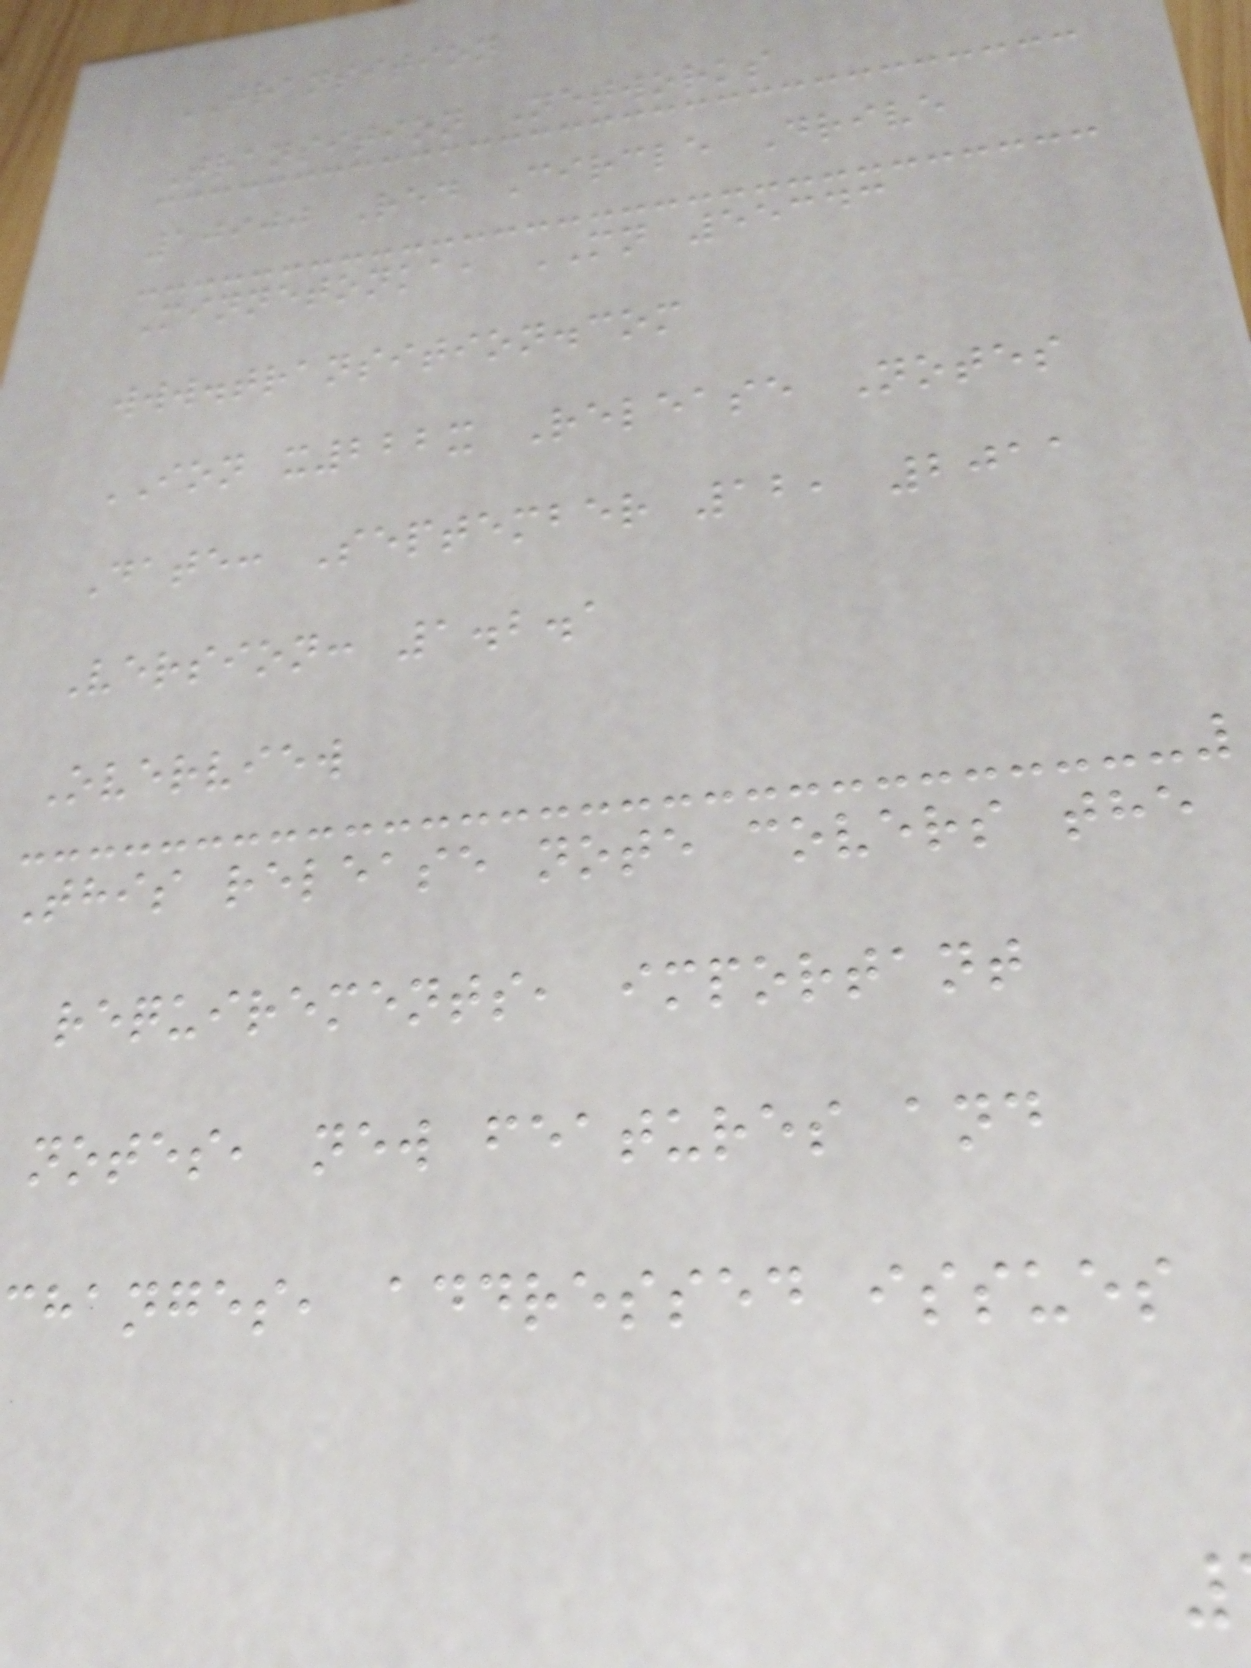TRANSITION
Transition Networks
10900 Red Circle Drive
Minnetonka, MN 55343
www.transition.com
ION x222x Release Notes
Date: September 12, 2011
Version: 1.2.1
Overview
This release note covers the
requirements, important
notes, new features and
hanges, addressed issues
